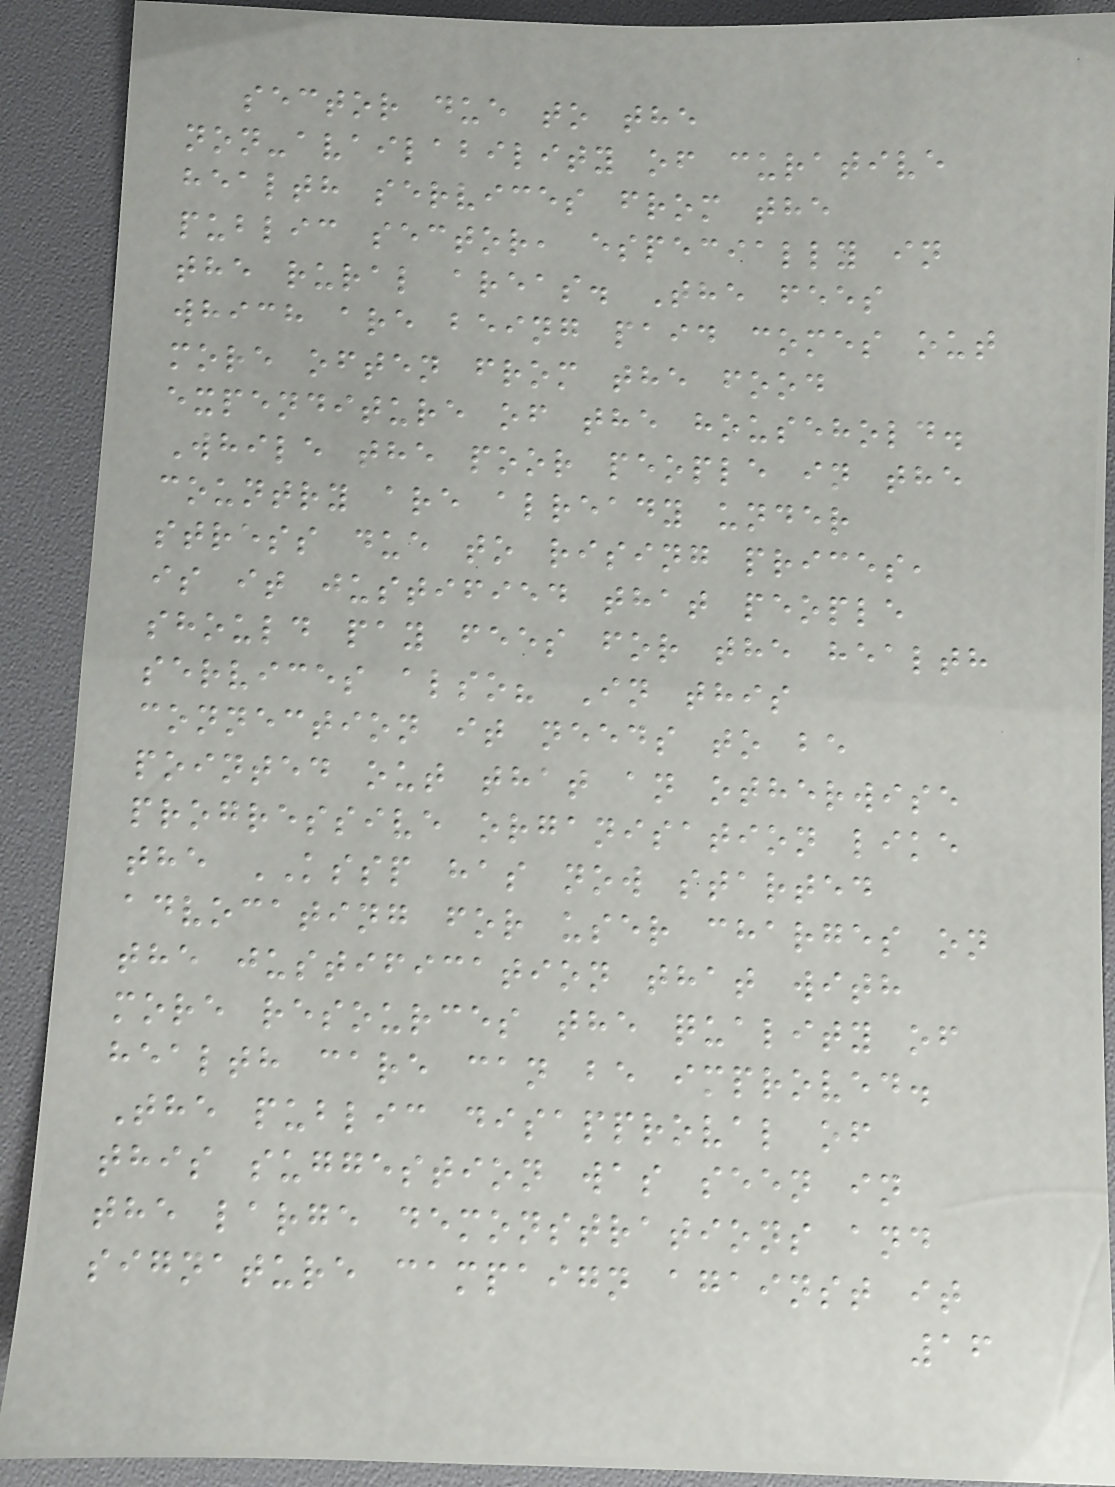sector due to the
non-availability of curative
health services from the
public sector, especially in
the rural areas. The fees
which are being paid comes out
more often from the food
expenditure of the household.
While the poor people in the
country are already under
stress due to rising prices,
is it justified that people
should pay fees for the health
services also? In this
connection it needs to be
pointed out that an otherwise
progressive organisation like
the KSSP has now started
advocating for user charges on
the justification that with
more resources the quality of
health care can be improved.
The public disapproval of
this suggestion was seen in
the large demonstrations and
signature campaign against it
16
